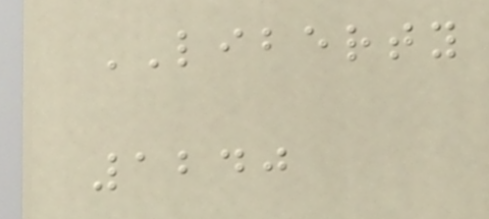LIBERTY
1240
